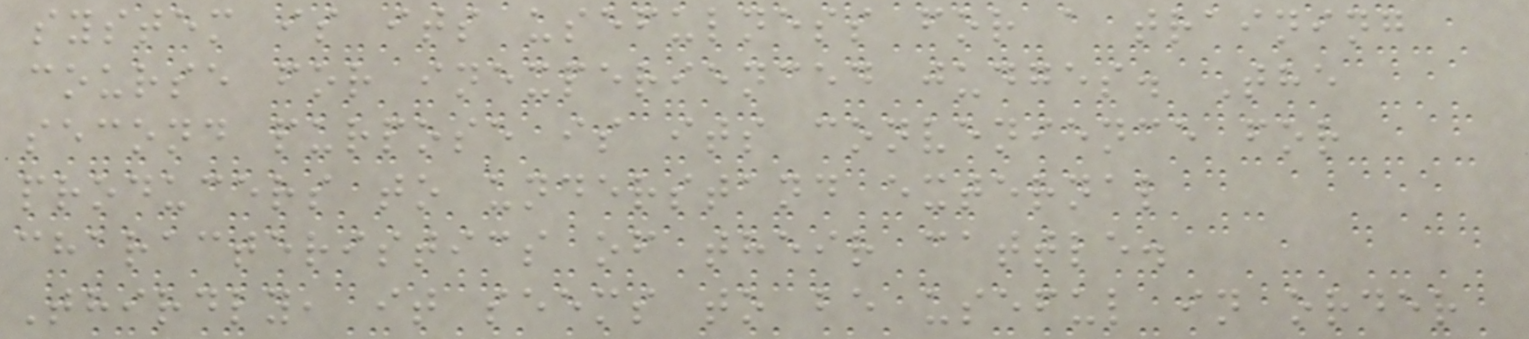system is its usefulness for a training
course for inexperienced judges. The
second purpose is its convenience for
producers to understand external
characteristics of their cattle.
Thirdly, it seems to be useful in order
